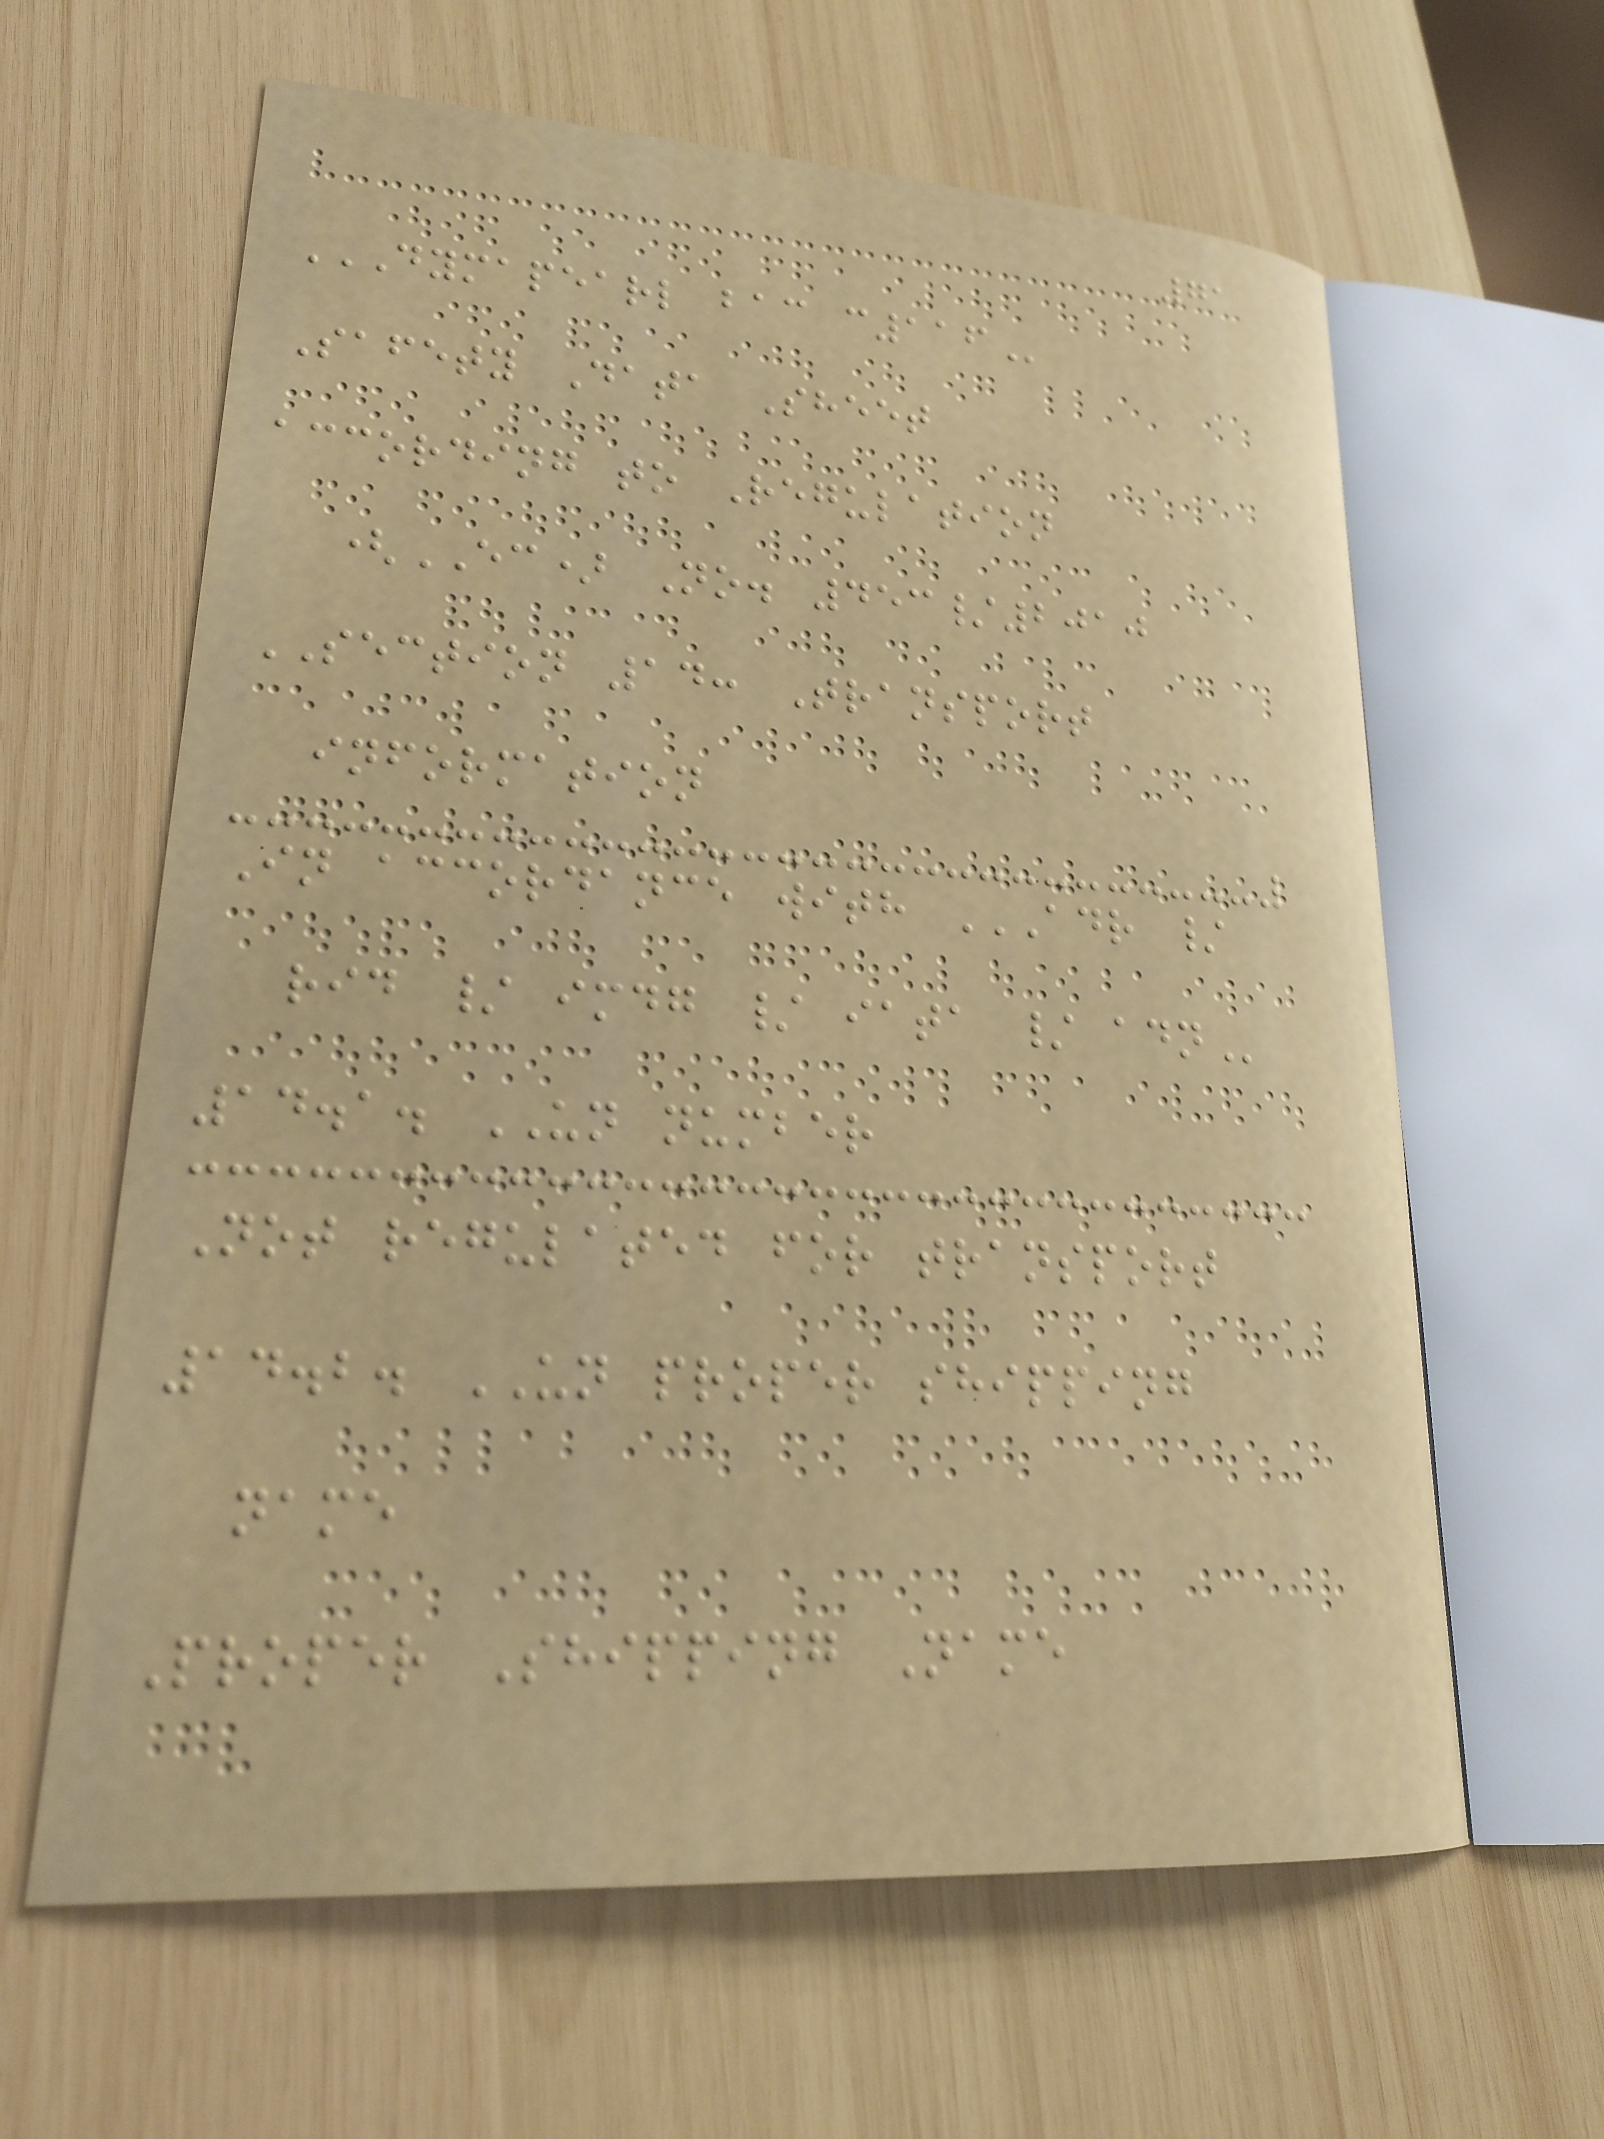71
DYMAPEARL BAC C116
Safety Data Sheet
according to Regulation
(EC) No. 453/2010
SECTION 14: Transport
information
In accordance with ADR /
RID / IMDG / IATA / ADN
14.1. UN number
Not regulated for transport
14.2. UN proper shipping
name
Proper Shipping Name
